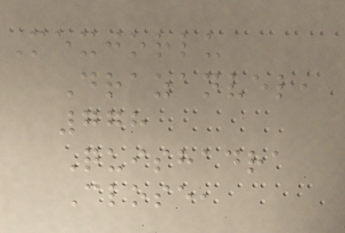Mexjorlu
Drazanvel,
778
Quishadra
Close,
